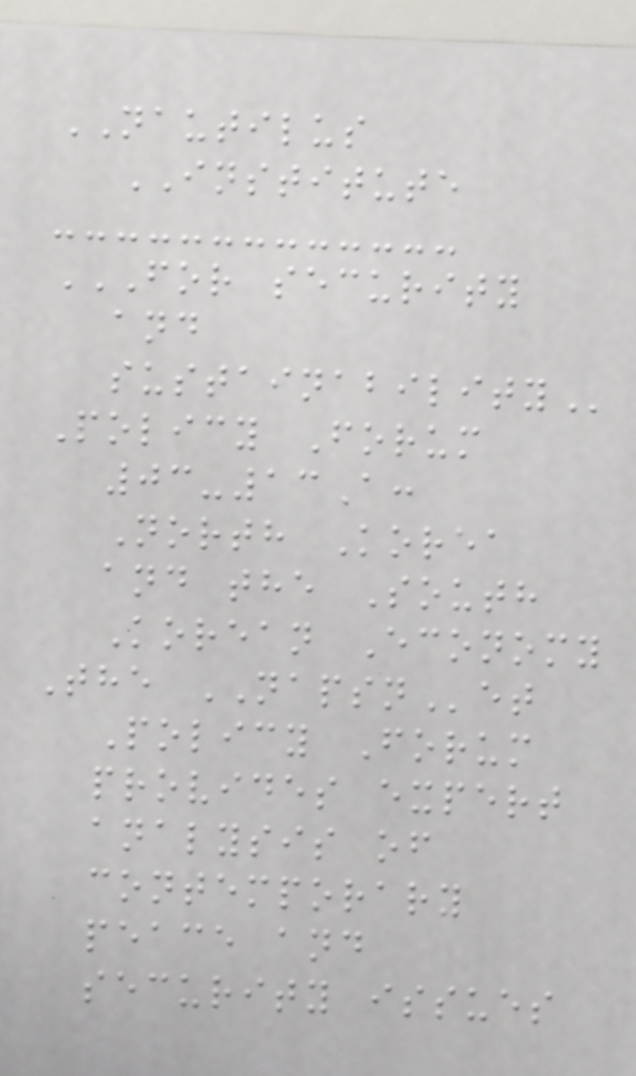NAUTILUS
INSTITUTE
FOR SECURITY
AND
SUSTAINABILITY
Policy Forum
03-13A:
North Korea
and the South
Korean Economy
The NAPSNet
Policy Forum
provides expert
analysis of
contemporary
peace and
security issues
